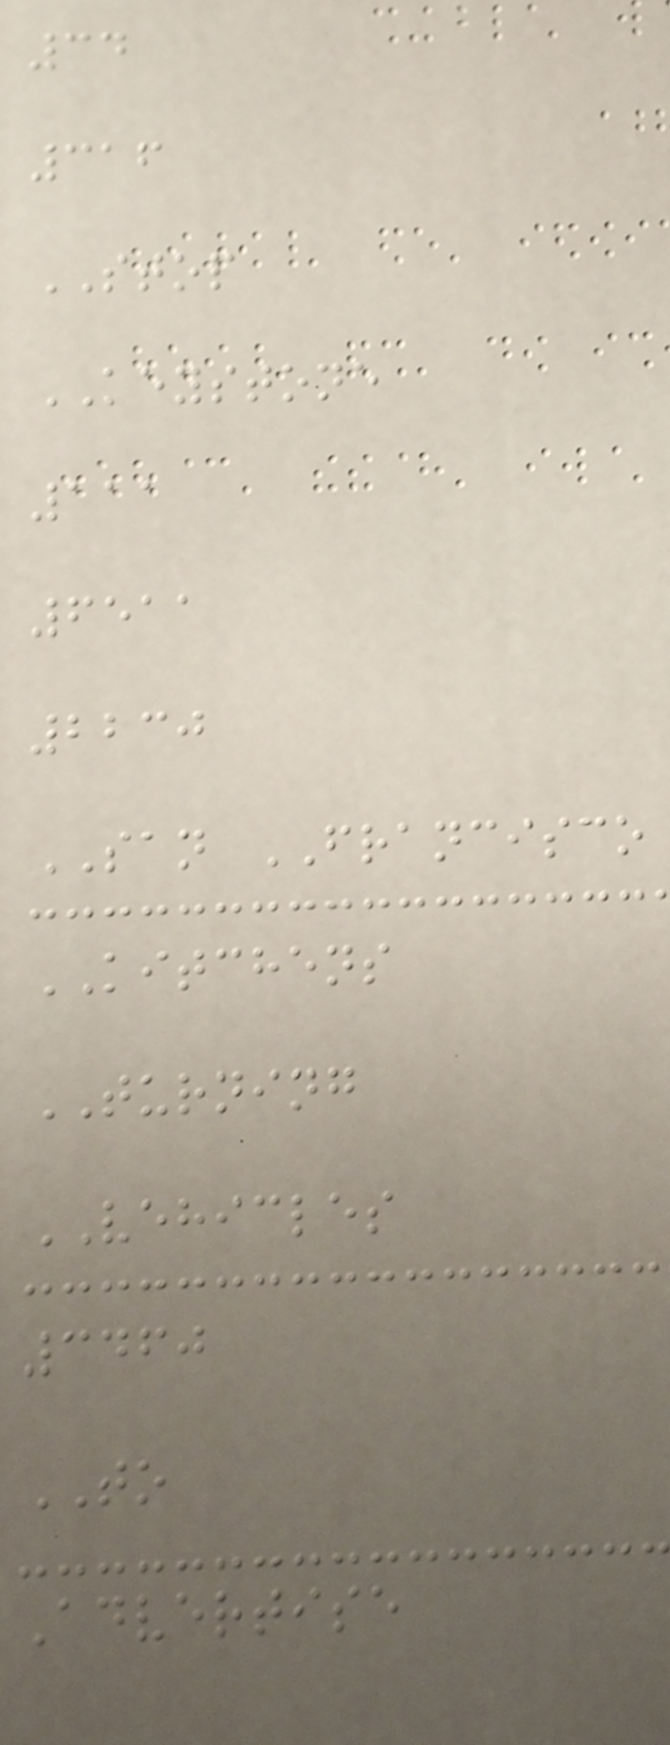34
316
STOP
KEYSTONE
111
6511
2230
SAN FRANCISCO
KITCHENS
TURNING
VEHICLES
3460
TO
Advertise
